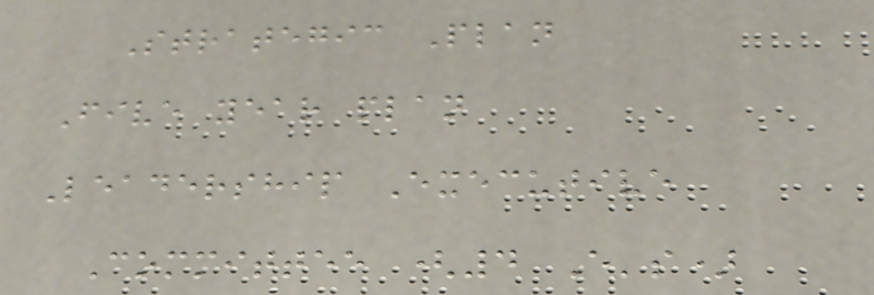Strategic Plan
Five year plan
Leadership Executive
Committee (4 E's)
